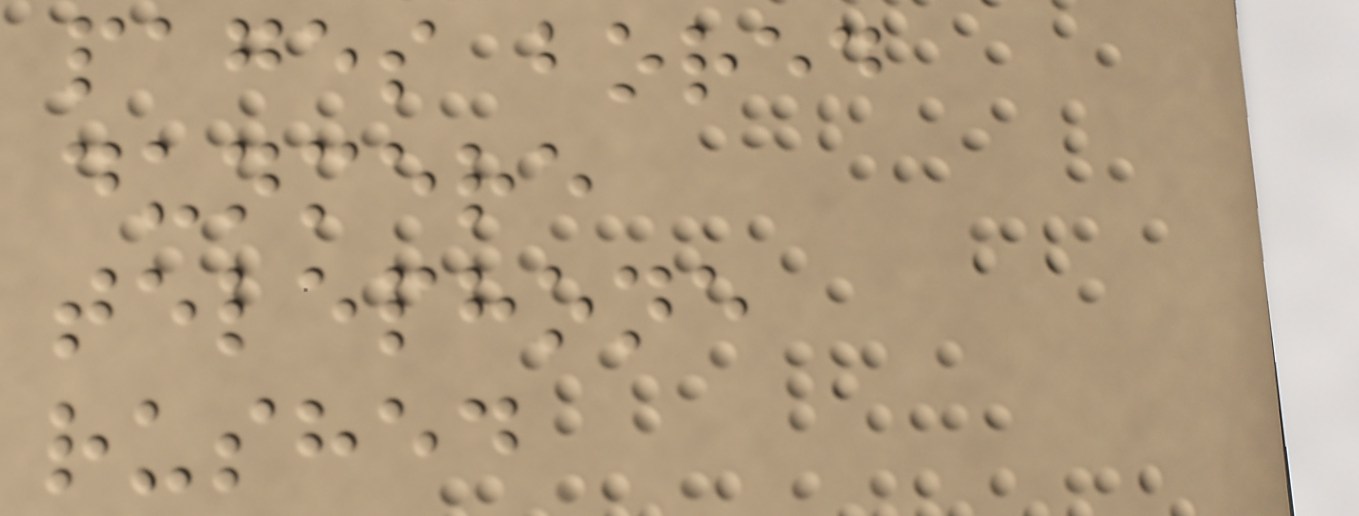pages bored
dunmere
telephone
rushed
